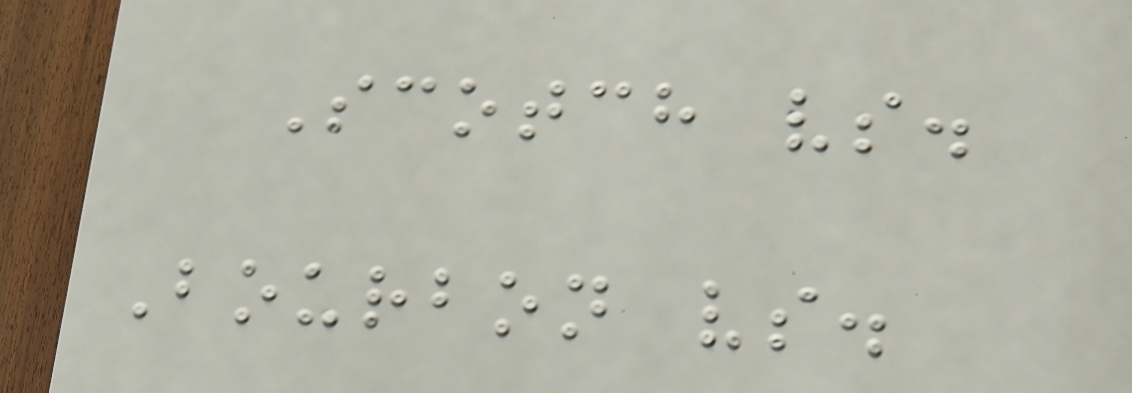Scotch vs.
Bourbon vs.
